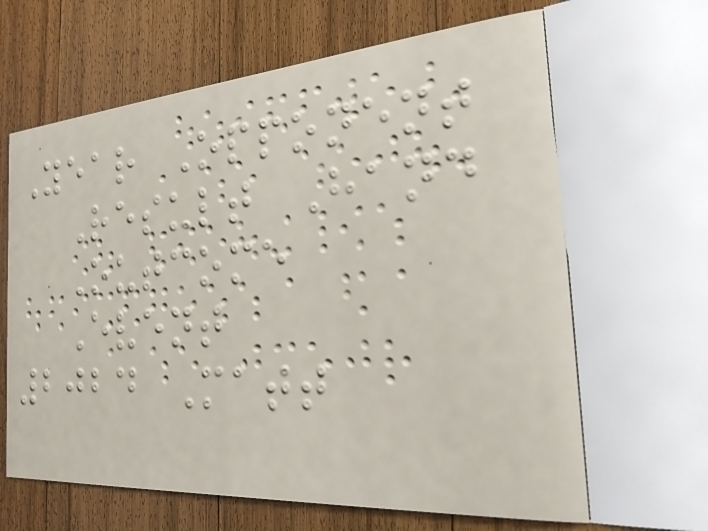Year Opponent
Result Hand
Outcome
Event
2024 Matt
